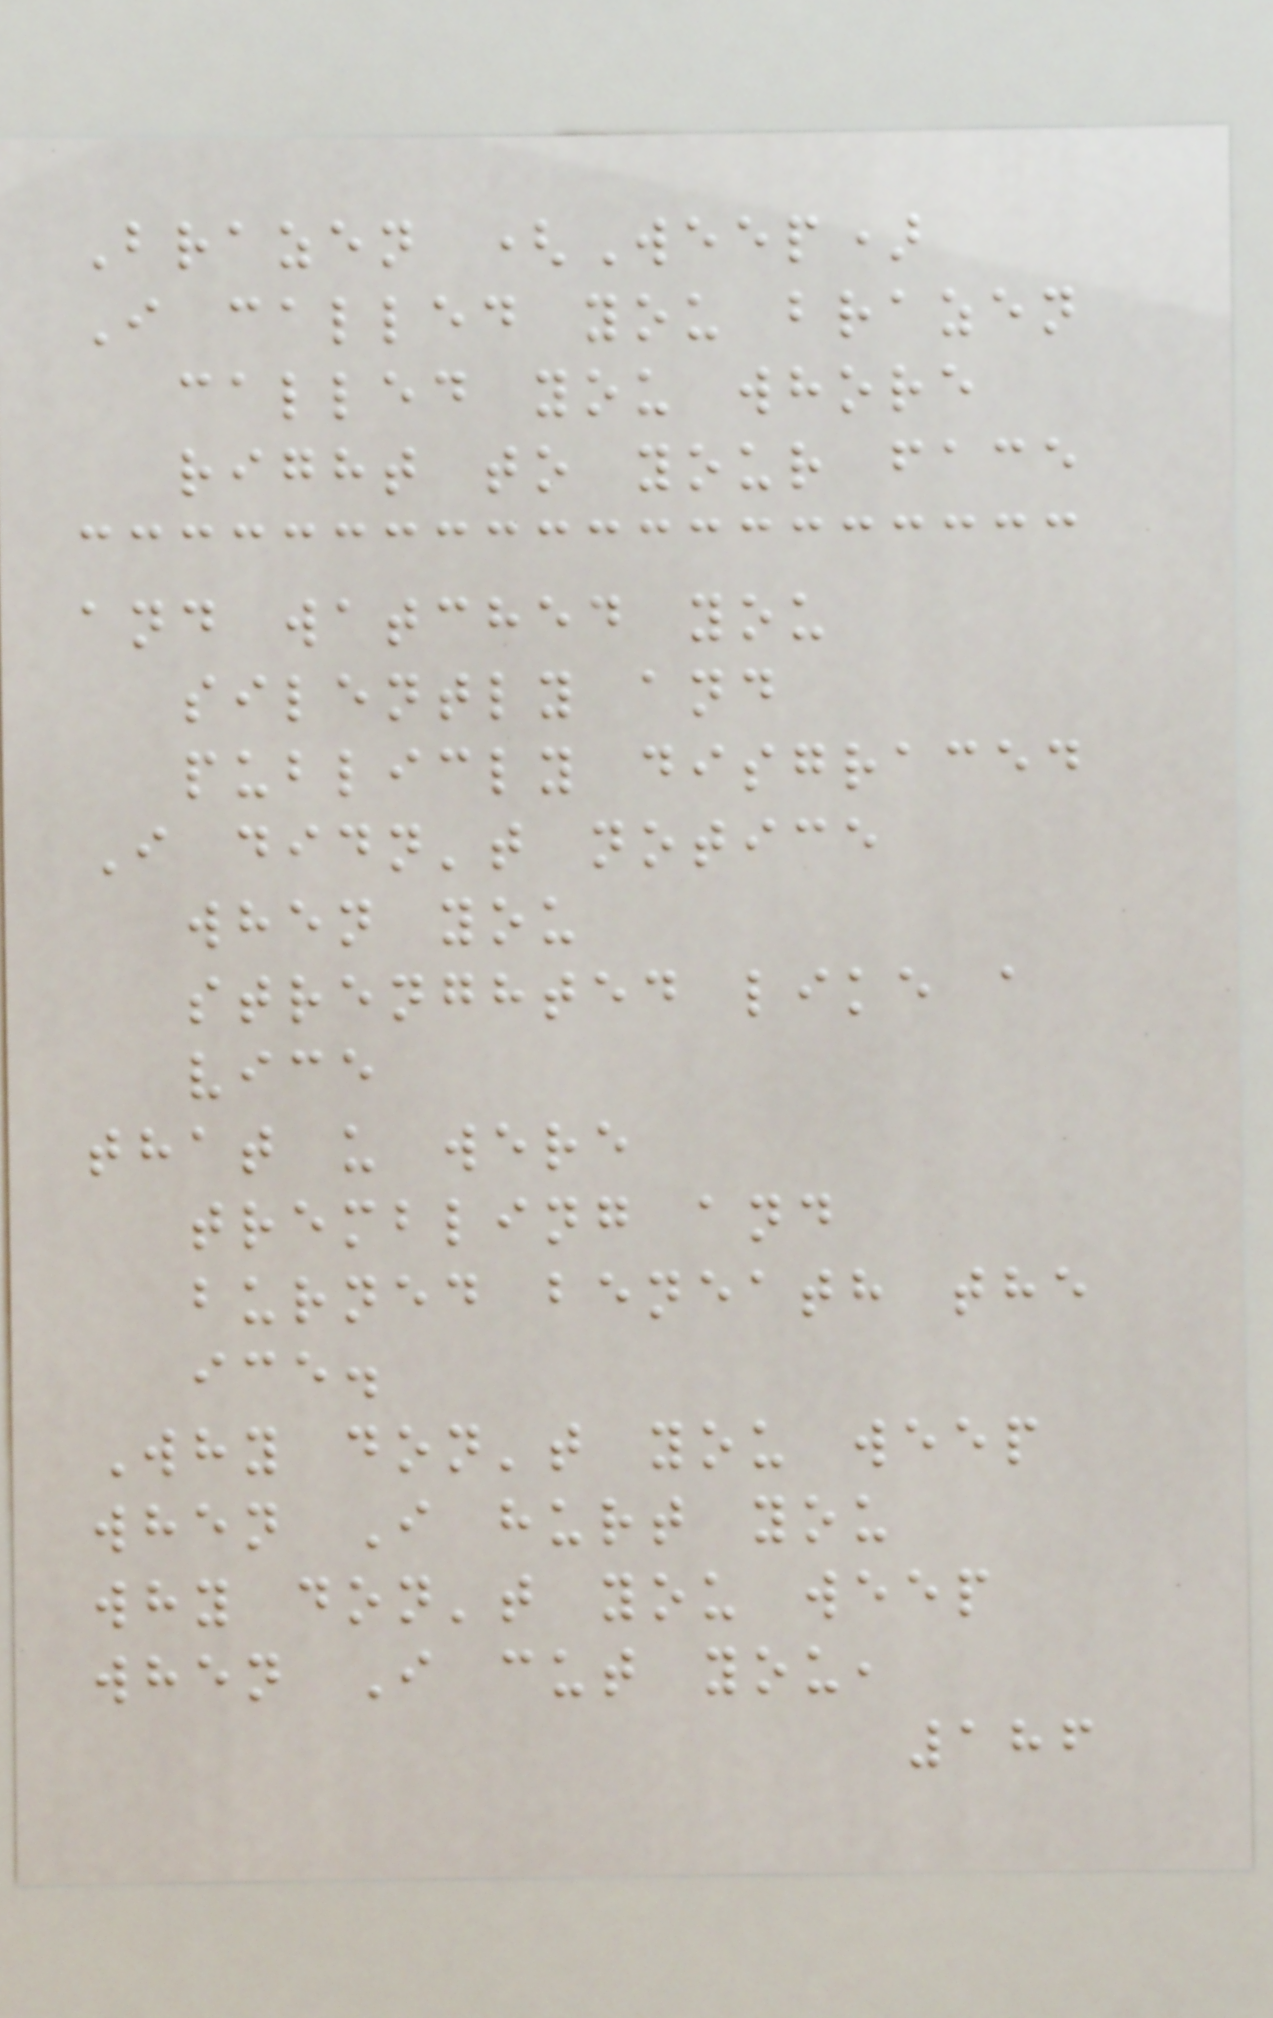Brazen (Weep)
I called you brazen
called you whore
right to your face
and watched you
silently and
publicly disgraced
I didn't notice
when you
strenghted like a
vice
that u were
trembling and
burned beneath the
ice.
Why don't you weep
when I hurt you
why don't you weep
when I cut you,
186
